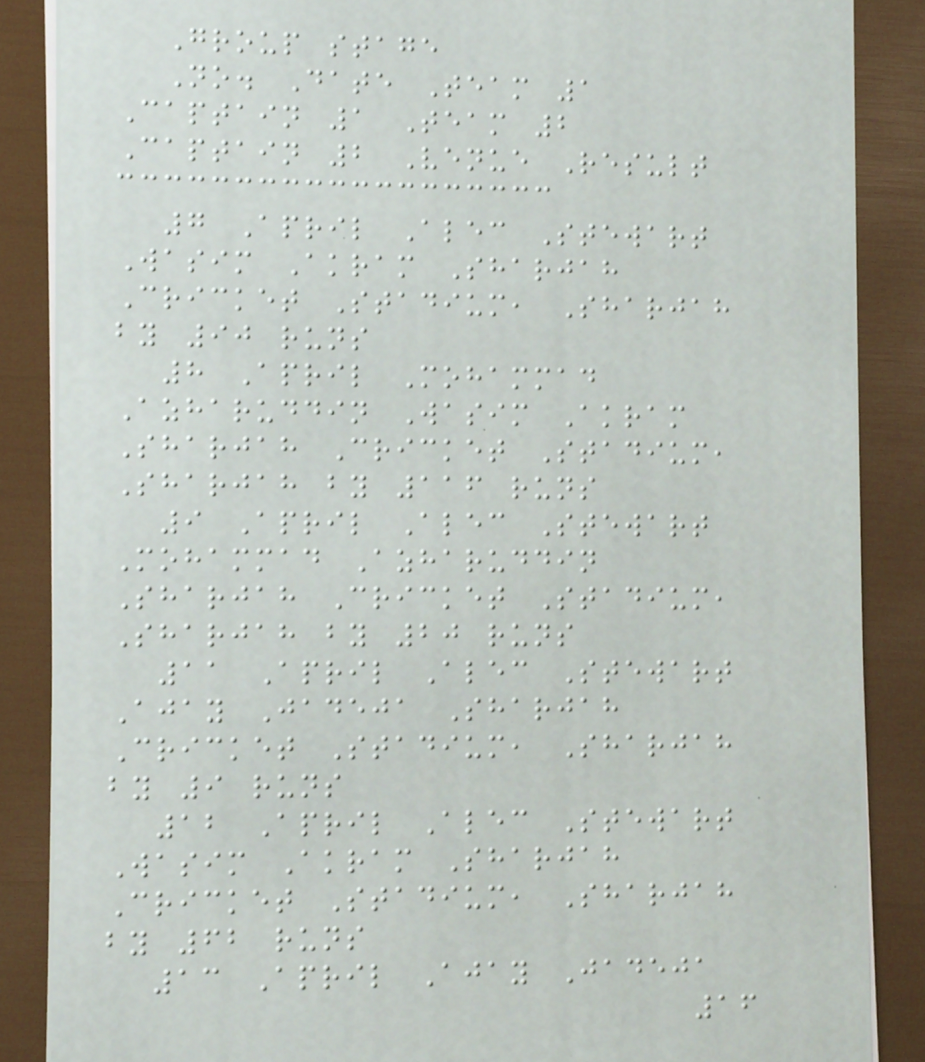Group stage
No. Date Team 1
Captain 1 Team 2
Captain 2 Venue Result
7 April Alec Stewart
Wasim Akram Sharjah
Cricket Stadium, Sharjah
by 90 runs
8 April Mohammad
Azharuddin Wasim Akram
Sharjah Cricket Stadium,
Sharjah by 116 runs
9 April Alec Stewart
Mohammad Azharuddin
Sharjah Cricket Stadium,
Sharjah by 20 runs
11 April Alec Stewart
Ajay Jadeja Sharjah
Cricket Stadium, Sharjah
by 9 runs
12 April Alec Stewart
Wasim Akram Sharjah
Cricket Stadium, Sharjah
by 62 runs
13 April Ajay Jadeja
16
